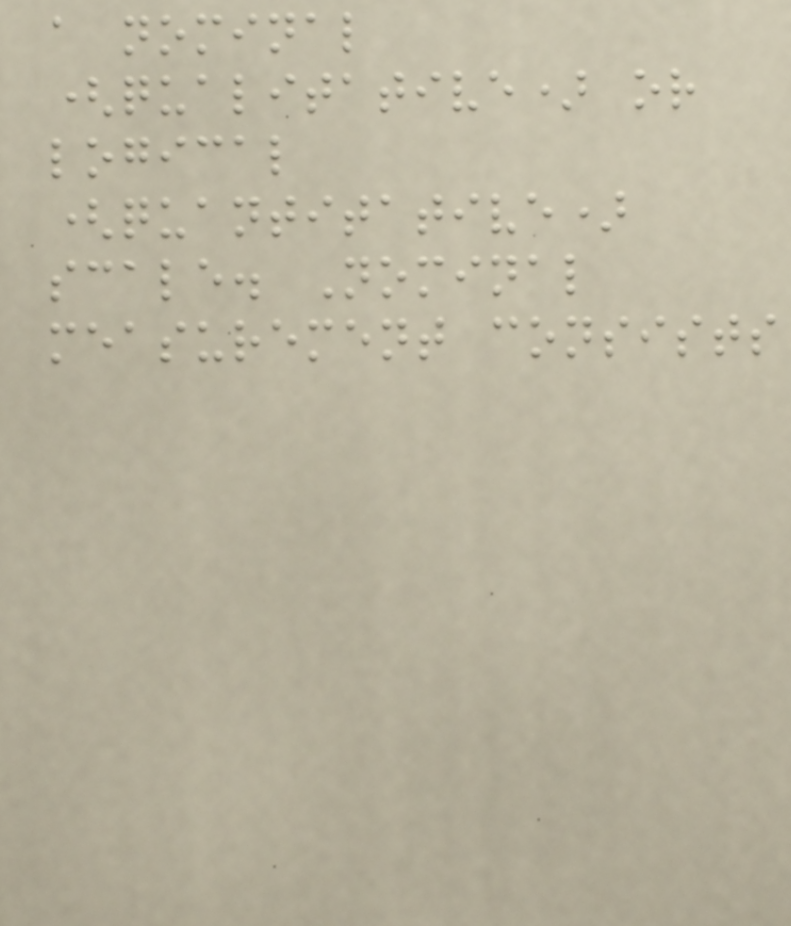a nominal
(qualitative) or
logical
(quantitative)
scale. Nominal
measurement consists
